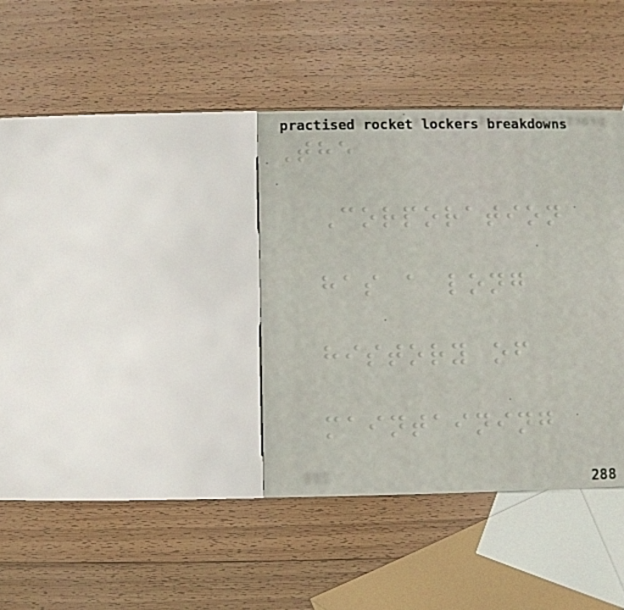The
Corporation
has a long
history of
maintaining
